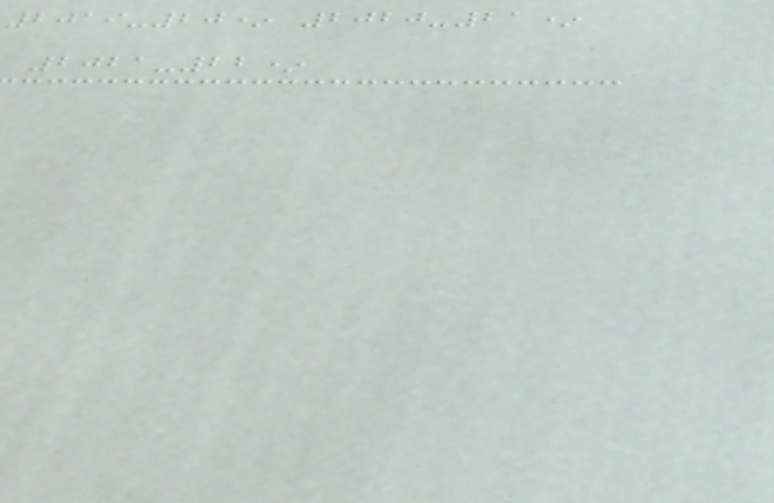2019-20* 2020-21*
2021-22*
